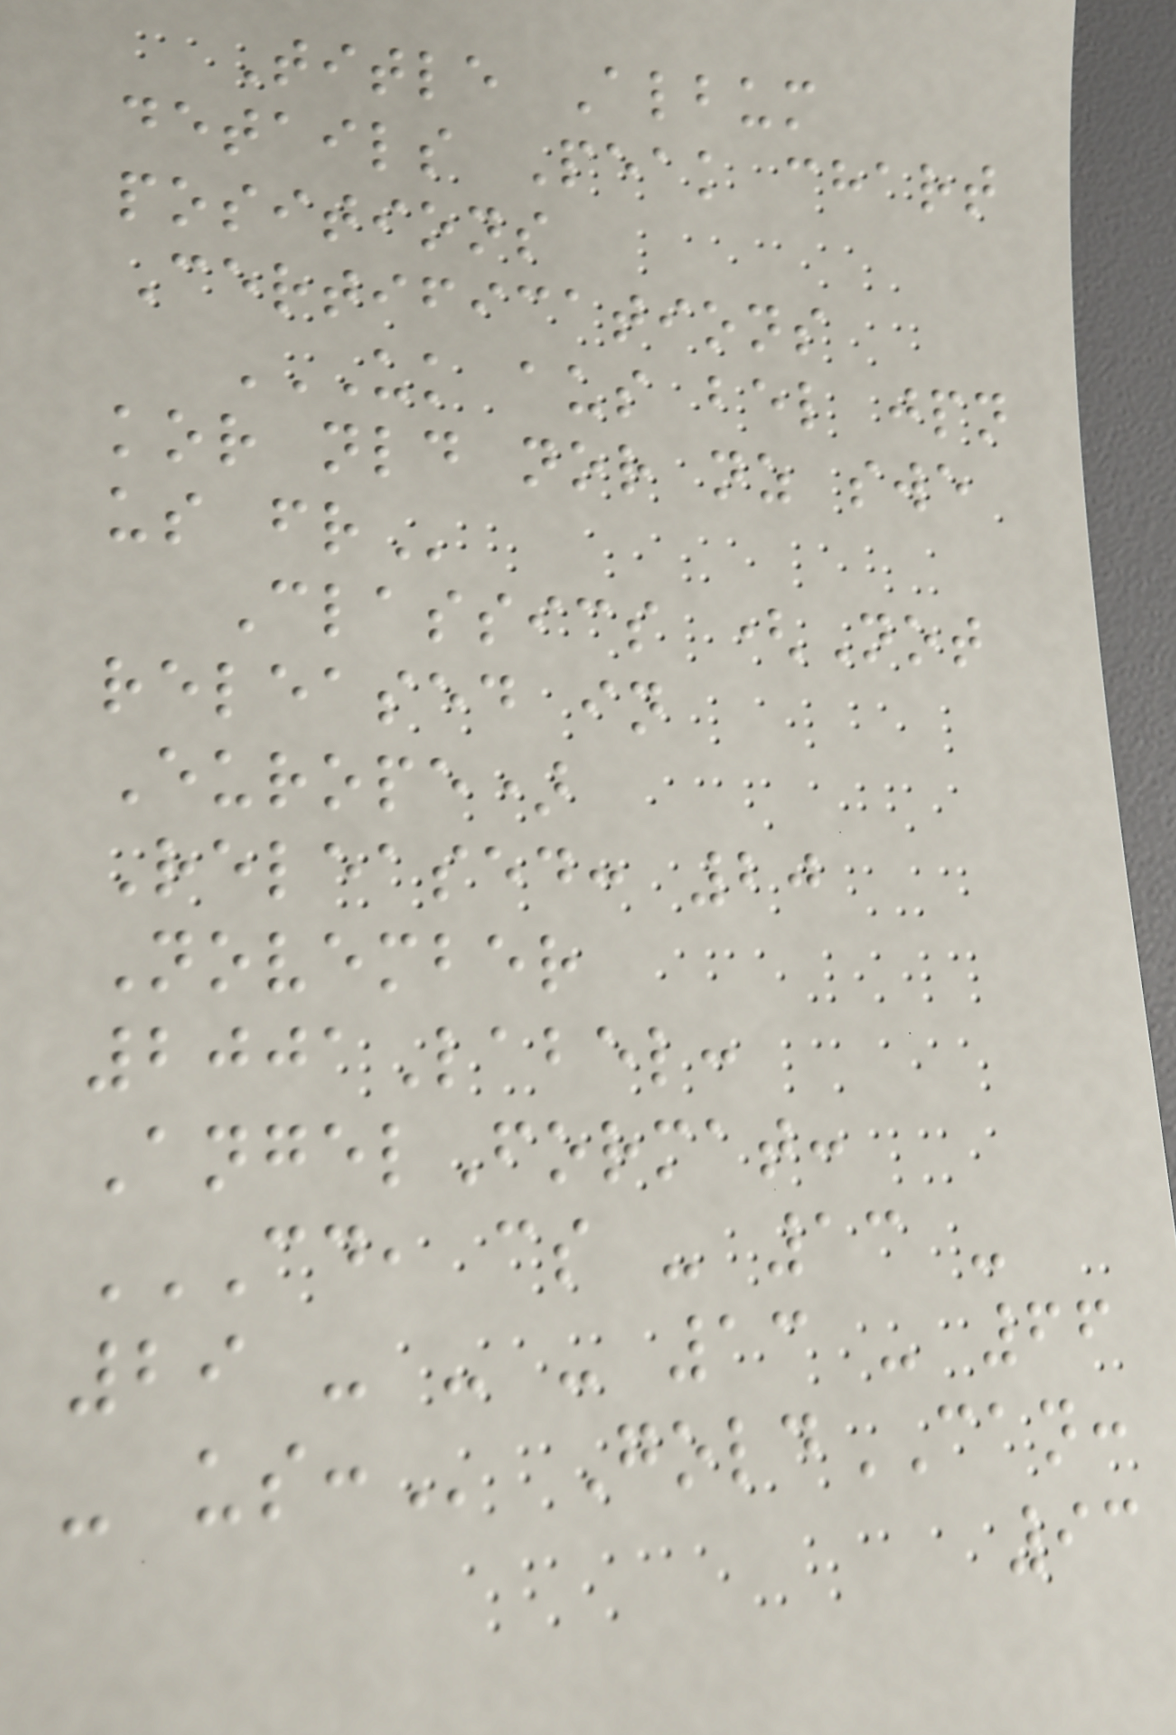Title Album
details Peak chart
positions
Certifications
UK AUS BEL JPN
KOR NLD NOR NZ SWE
US FR
Classics (Not
released in
Europe)
Released: 20
November
2001Label:
AngelFormat:
CD, CS - 13 -
29 - - - 13 - 66
- US: GoldCAN:
93
